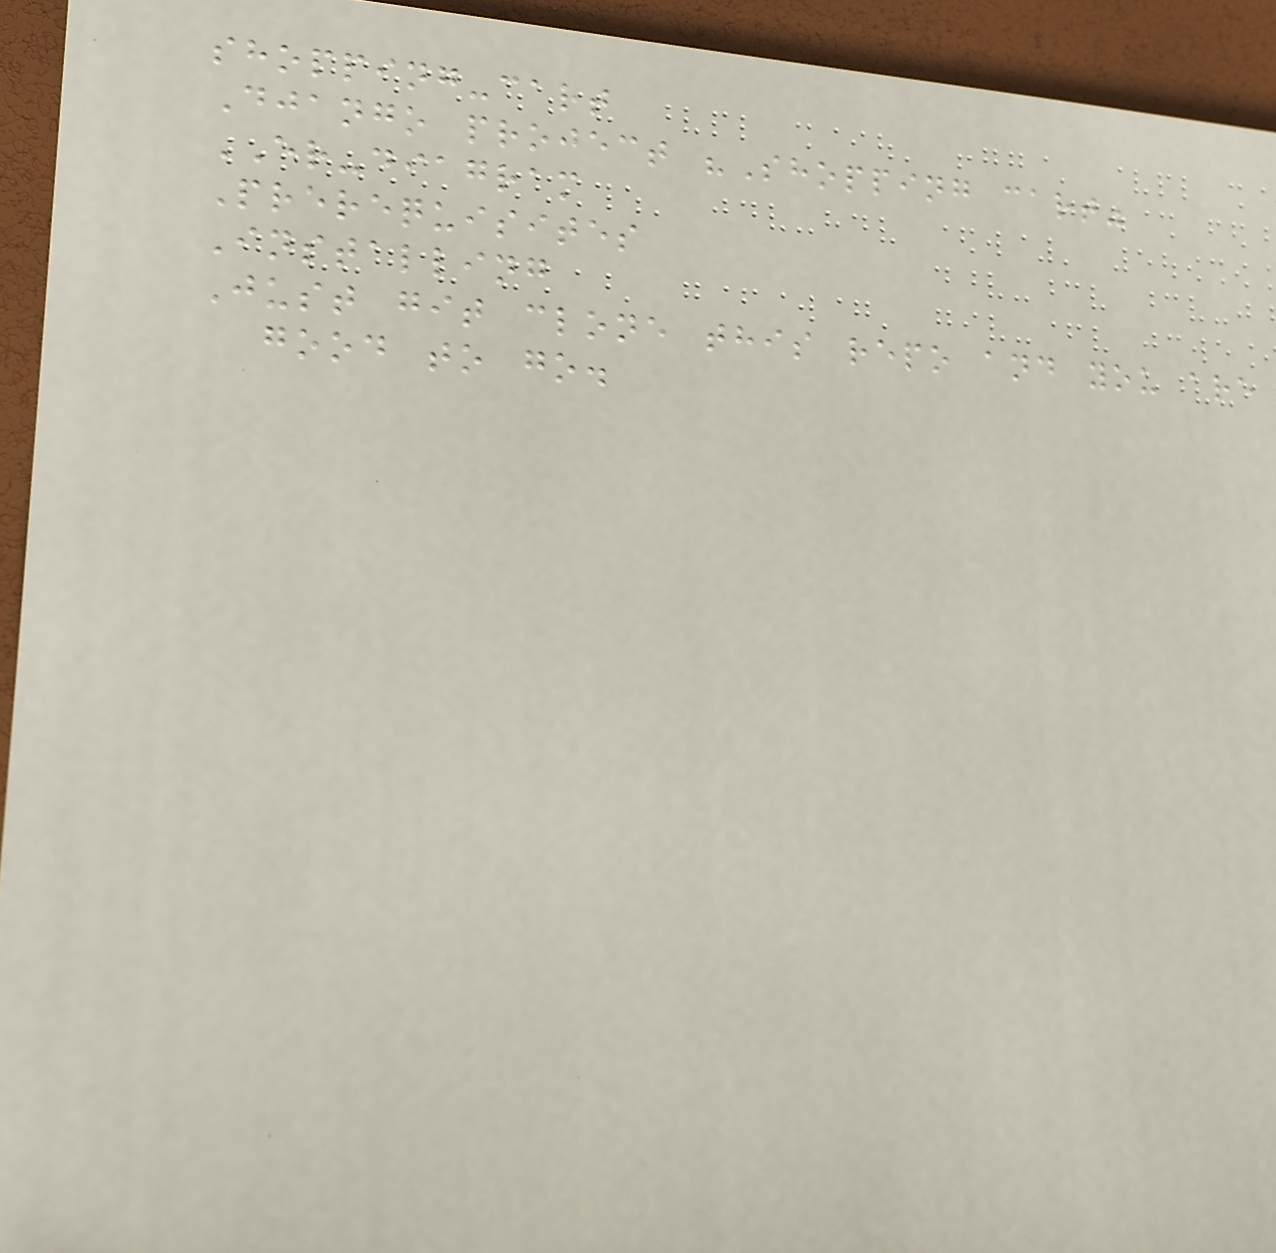shopping-cart
Django project "Shopping cart"
ER-diagram
Prerequisites
Installing
Just git clone this repo and you are
good to go.
